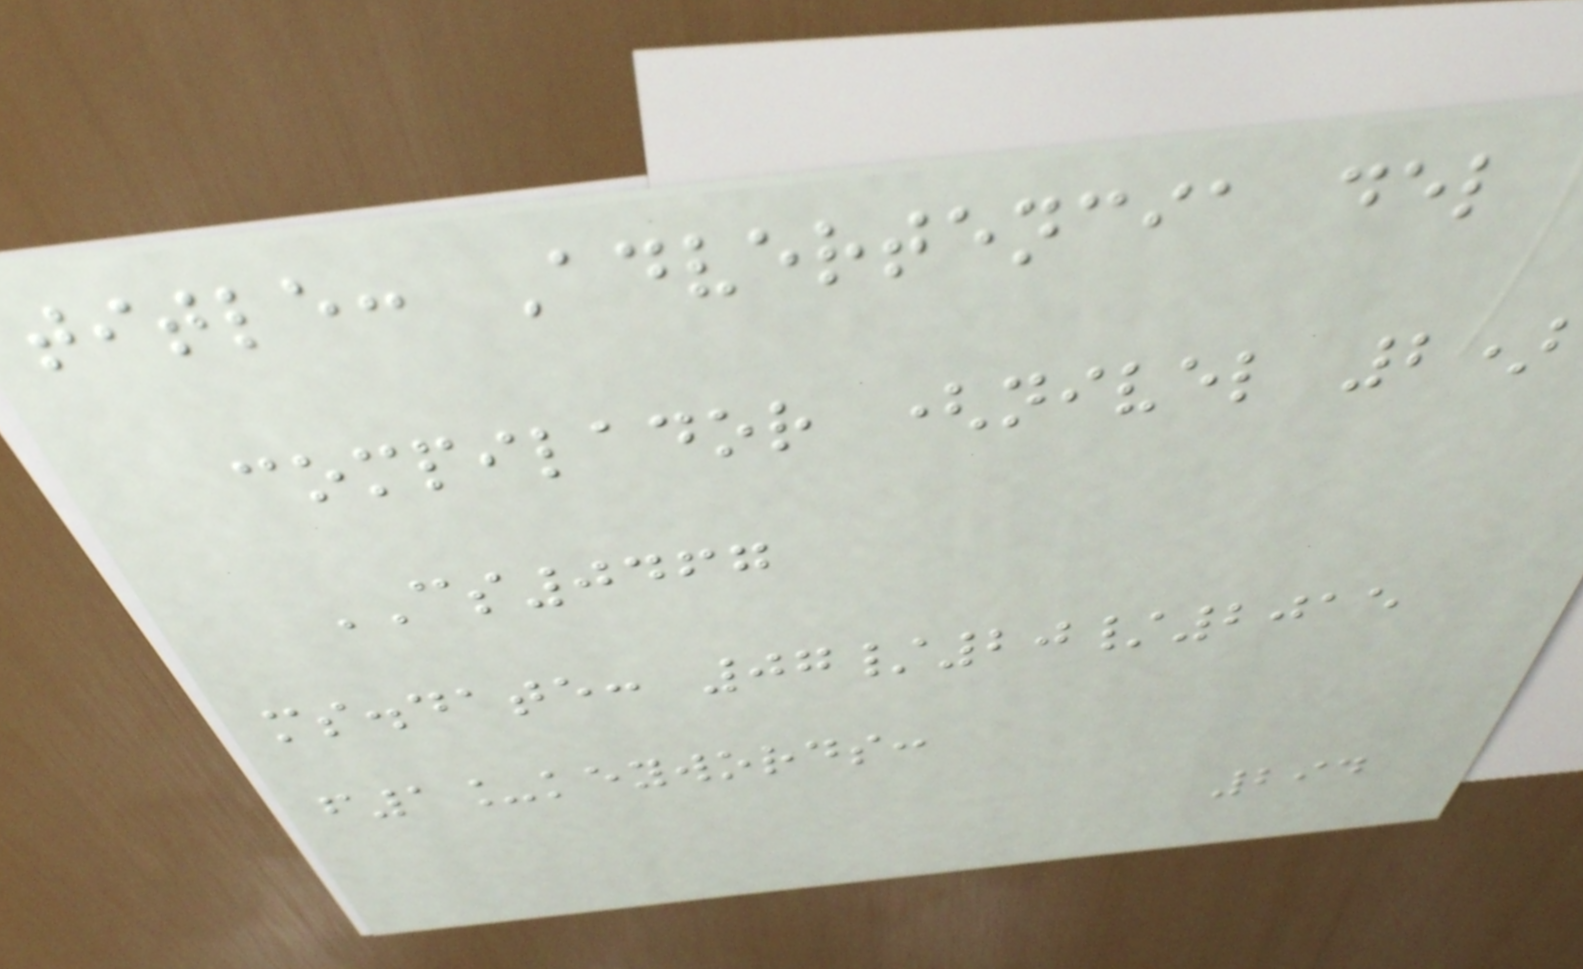title: Advertencia del
compilador (nivel 2)
CS0467
ms.date: 07/20/2015
f1_keywords:
294
